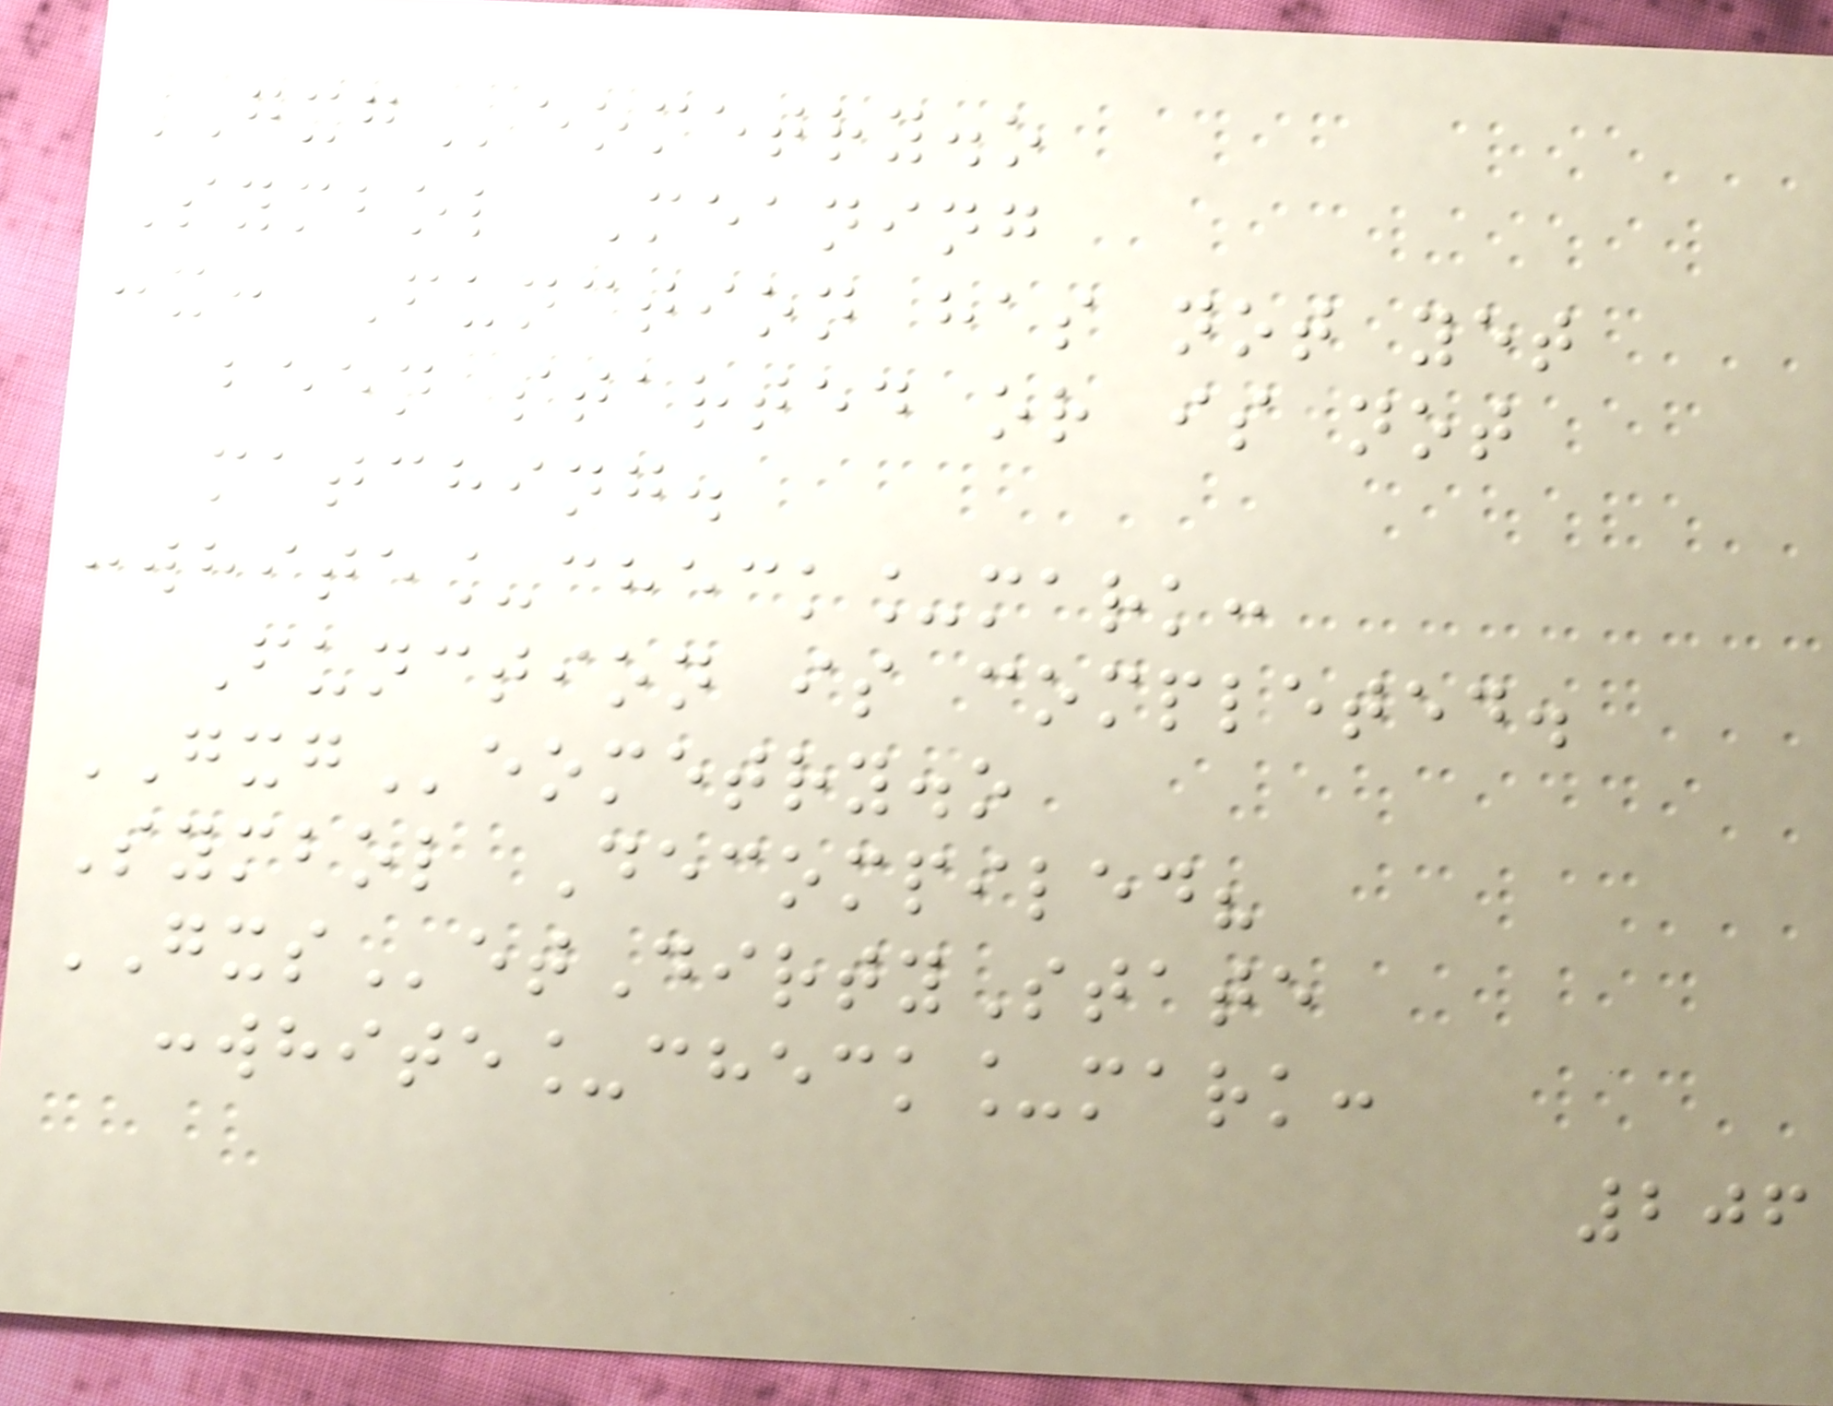GXGeometry.o
Symbol Meaning
:x: Function has not yet
been started or is not
matching.
:white_check_mark:
Function is completed.
GXGeometry.o
Symbol Decompiled?
GXSetDirtyState
:white_check_mark:
206
